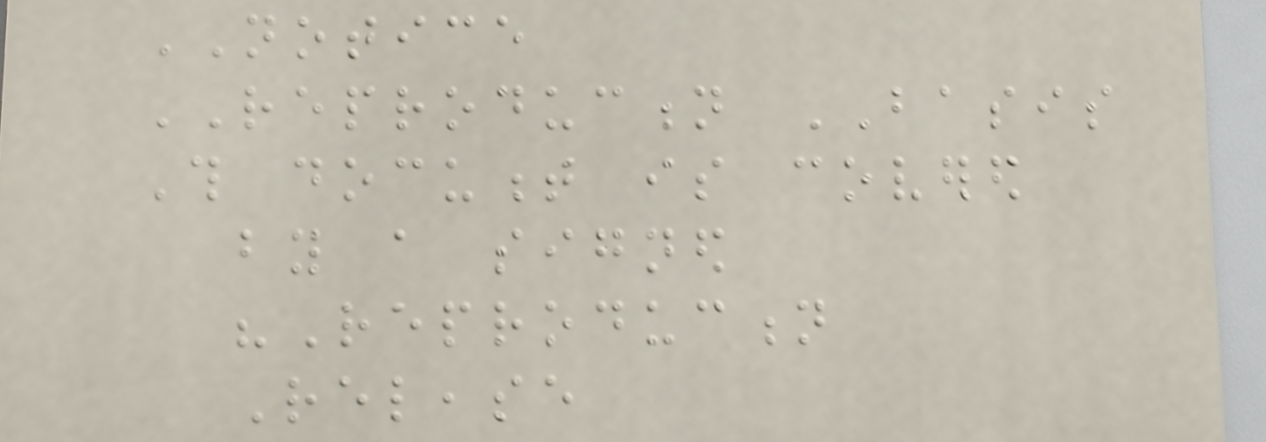NOTICE
REPRODUCTION BASIS
This document is covered
by a signed
"Reproduction
Release
